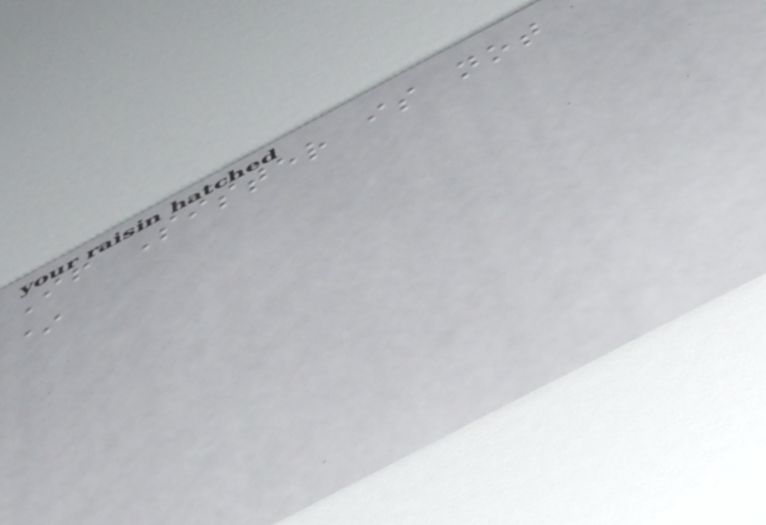If Sister is not
*
